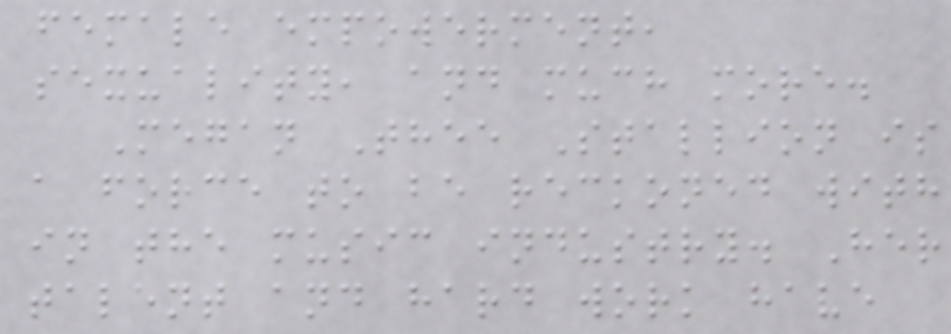female empowerment,
sexuality, and much more.
Megan Thee Stallion is
a force to be reckoned with
in the music industry. Her
talent and hard work have
